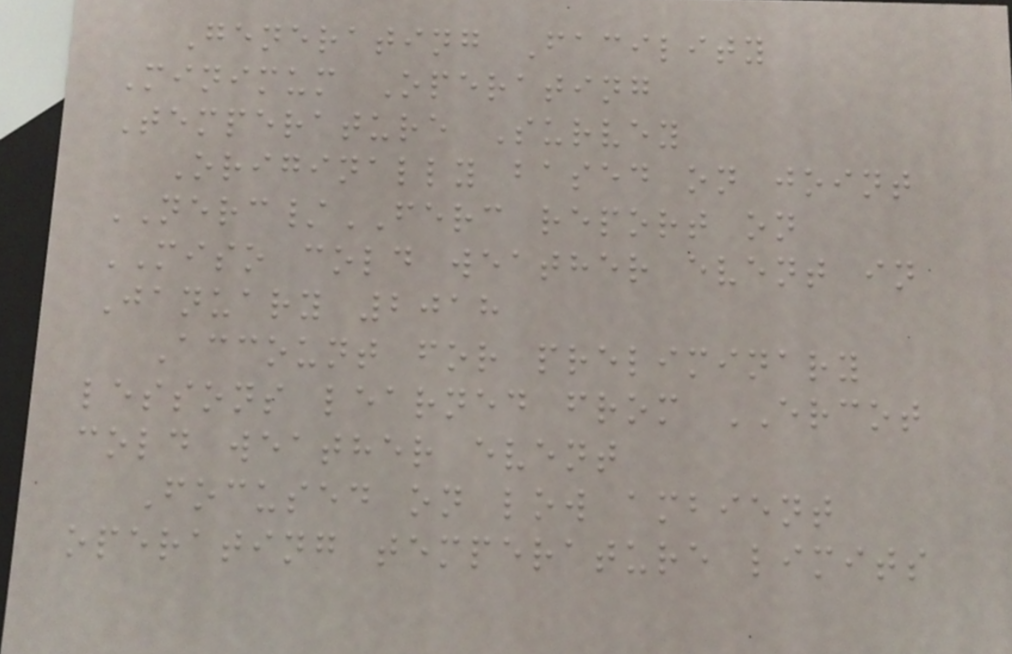Generating Facility
Minimum Operating
Temperature Survey
Originally based on joint
NERC/FERC report on
MISO cold weather event in
January 2018
Account for preliminary
lessons learned from ERCOT
cold weather event
Focused on low ambient
operating temperature limits
